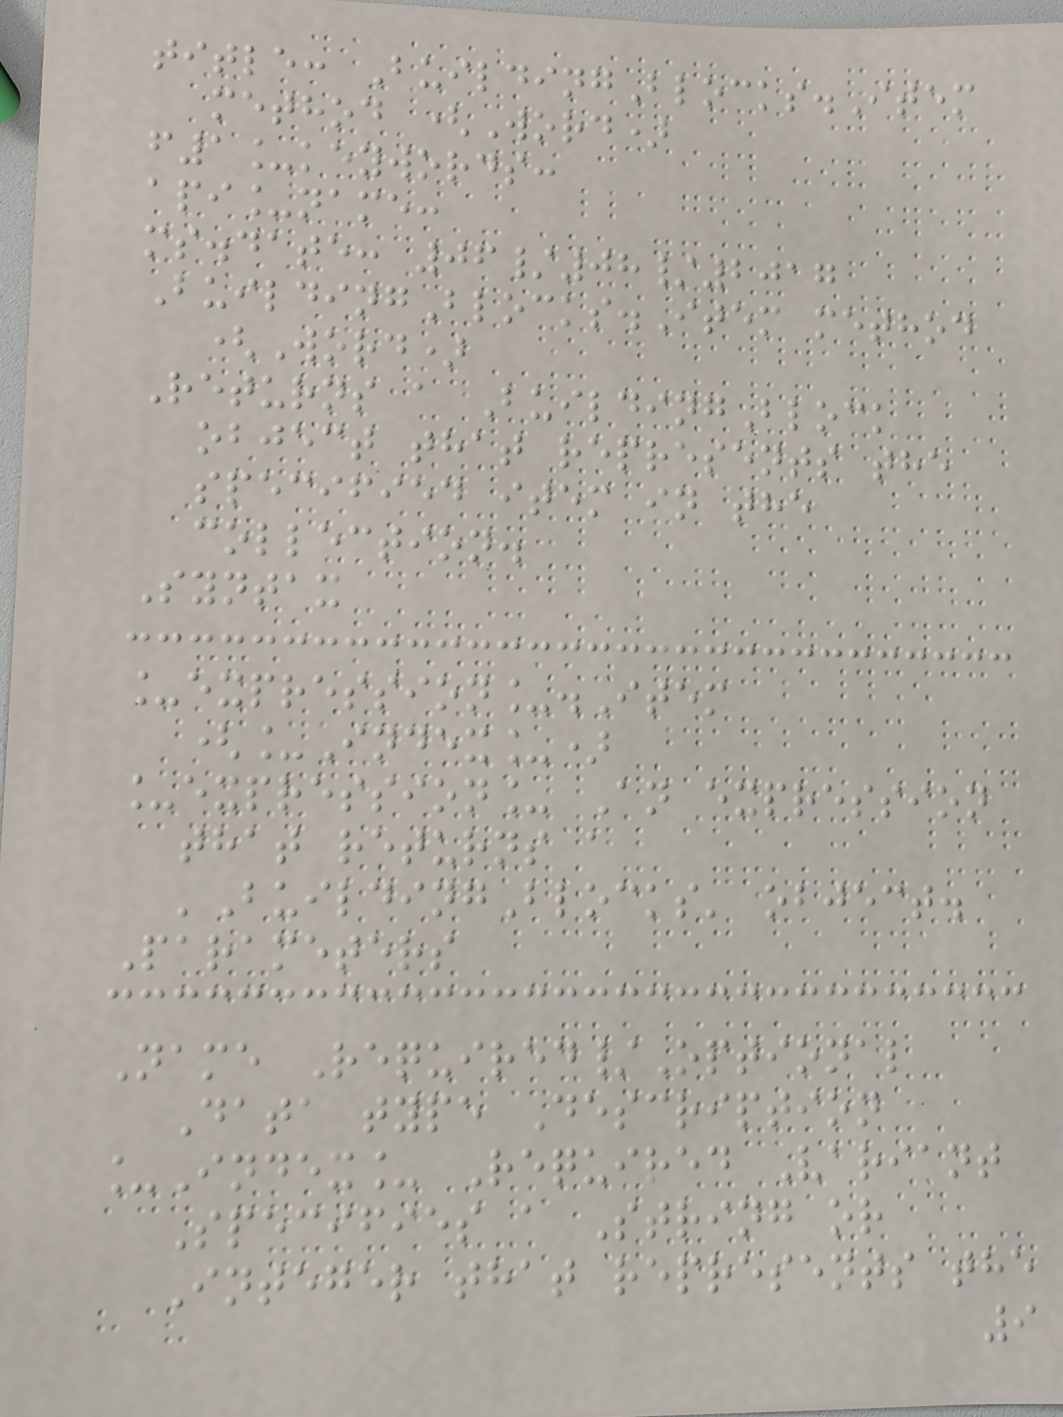title: BuildingBlocks.Item
method (Word)
f1_keywords:
api_name:
ms.date: 06/08/2017
BuildingBlocks.Item method
(Word)
Returns a BuildingBlock
object that represents the
specified item in the
collection.
Syntax
_expression_.Item
(_Index_)
_expression_ An expression
that returns a
'BuildingBlocks' object.
Parameters
Name Required/Optional
Data type Description
_Index_ Required Variant
Specifies a String or
Integer that represents the
9
